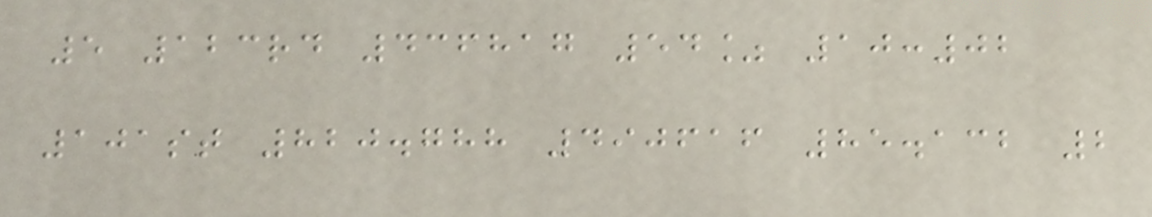5 123rd 436817 54% 10:02
101st 820.788 490616 85.132 2
